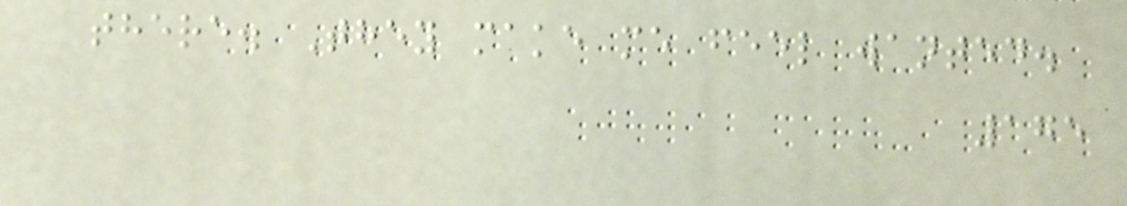there. They make me feel wanted.
175
